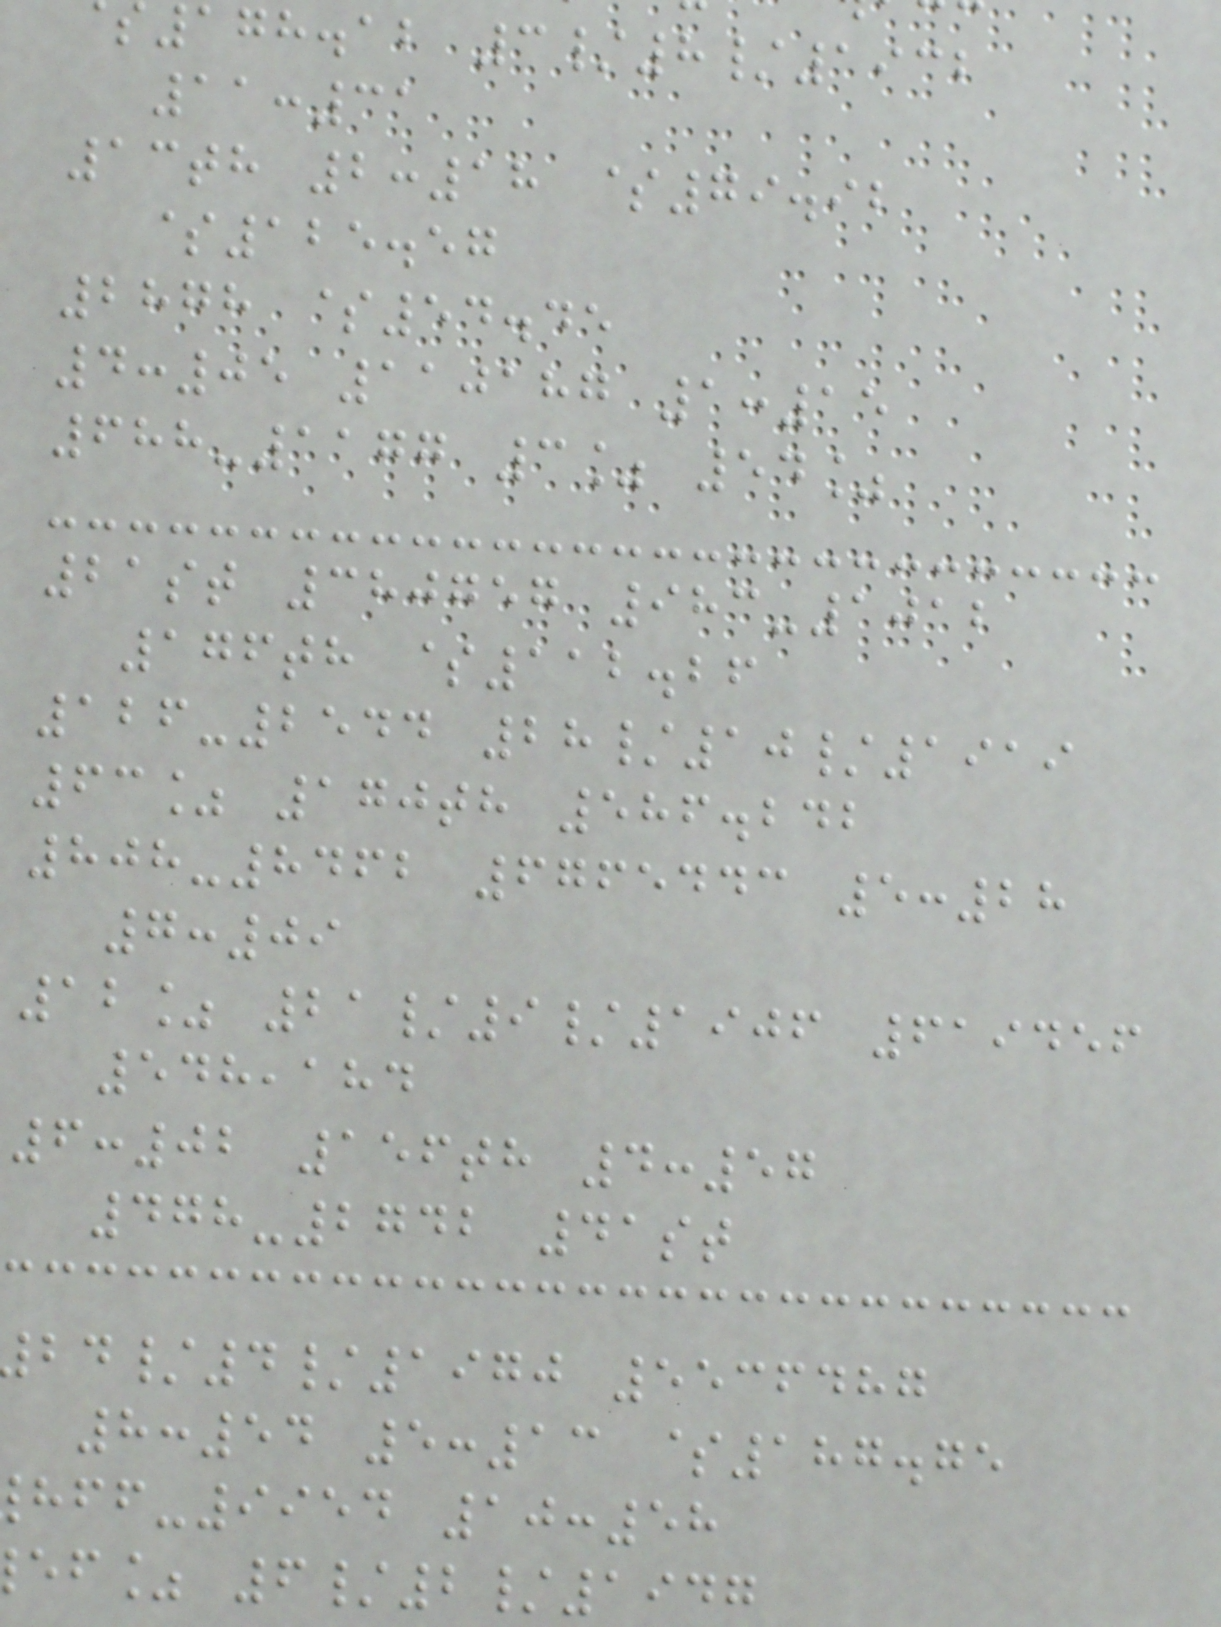178.12 3/8/1932
11:31
13th 2:18 $79.92
$125.57
2878 $54.45
4:05 110187 1:15
688-1177 3% 54%
21st 380757 983-1012
176th $112.26
126-2544 28/10/1919
63% 170th 586.242
808-8462 6765443 5:28
7:09
12% 21/9/1906 619456
548,184
6:02 156th 4:57
478-2742 41st
/4/1970 5536487
8:54 5:13 $187.75
-9954 10:58
ef% 6/2/1947
